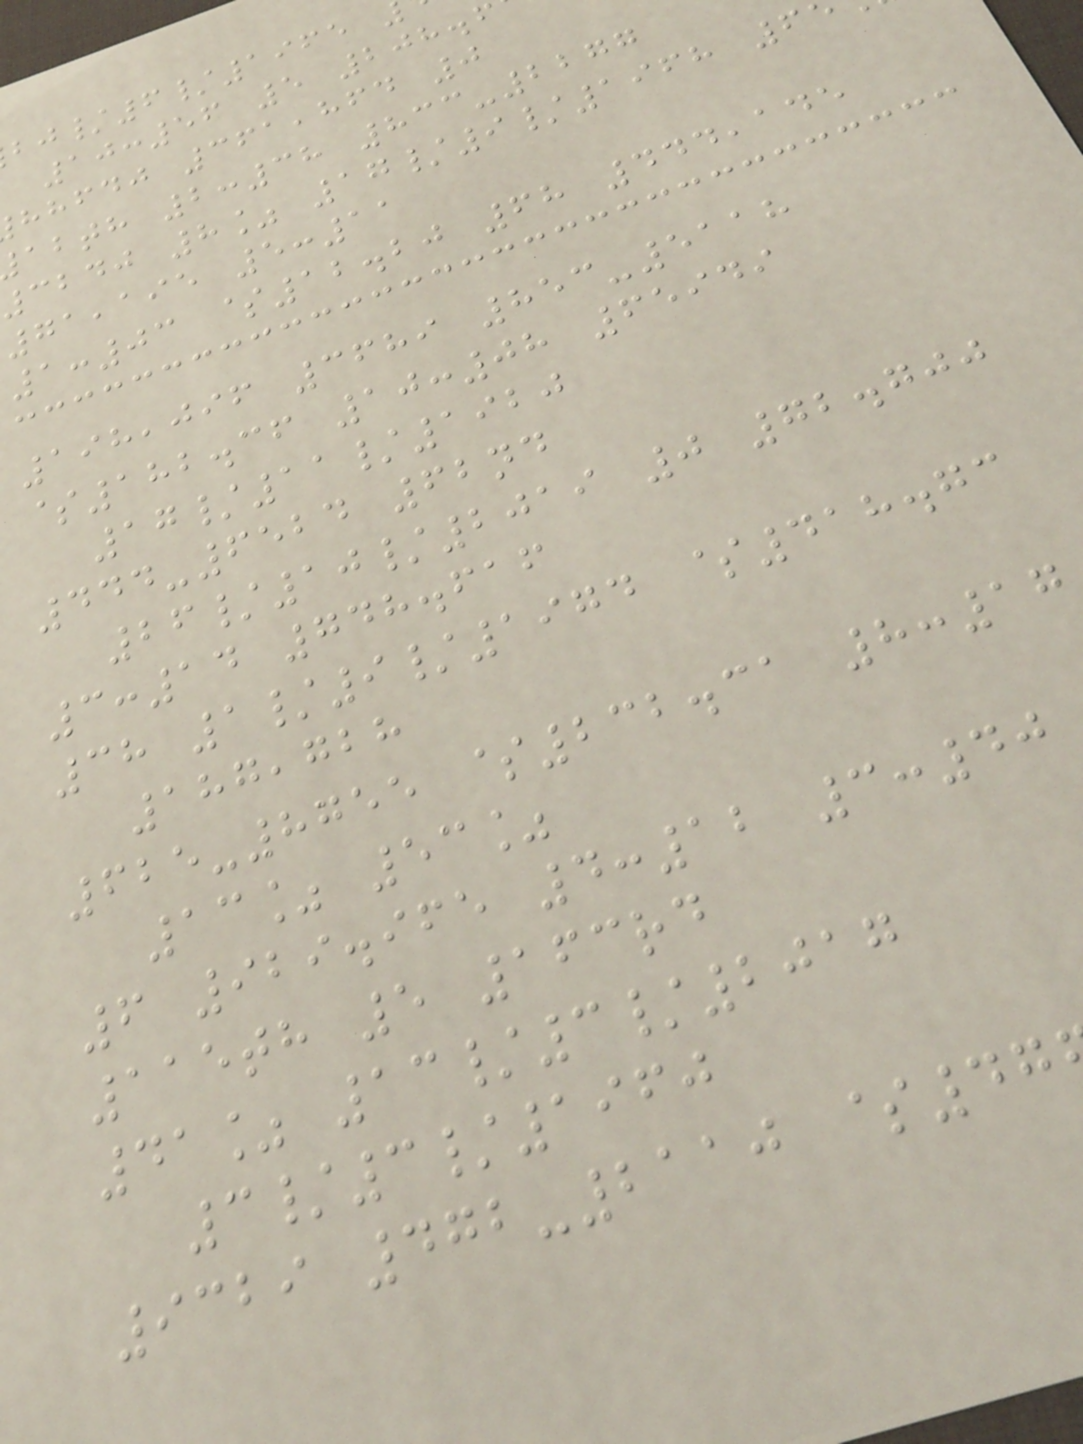/6/1965
10:56 5 208.6
hhfdj 361,864 0
abth 2:38 833-2277
3240 8% 17/9/1968 6
71,195 5:11
1:03 $12.20 68 444,145
198,096 3689 853-5118
$182.36 10:08 65949
17/11/1920
444-6524 62nd
26/10/2019 0 72.700
3:14 748.616
38 1/9/1974 $418.73
187,728
625-8755 $232.31 8:17
13% 53%
6 929.965 4:12 3:40
115th 5 163rd
41% 13/3/2017
3/3/1960
9329 472-2110 $47
